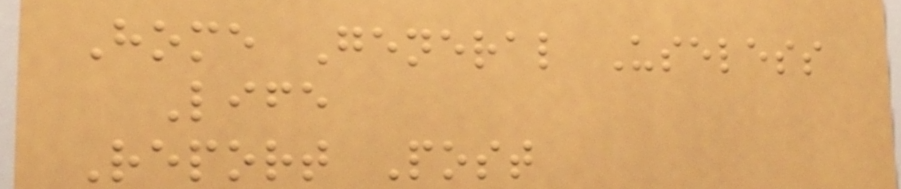Home General Useless
Life
Report Post
